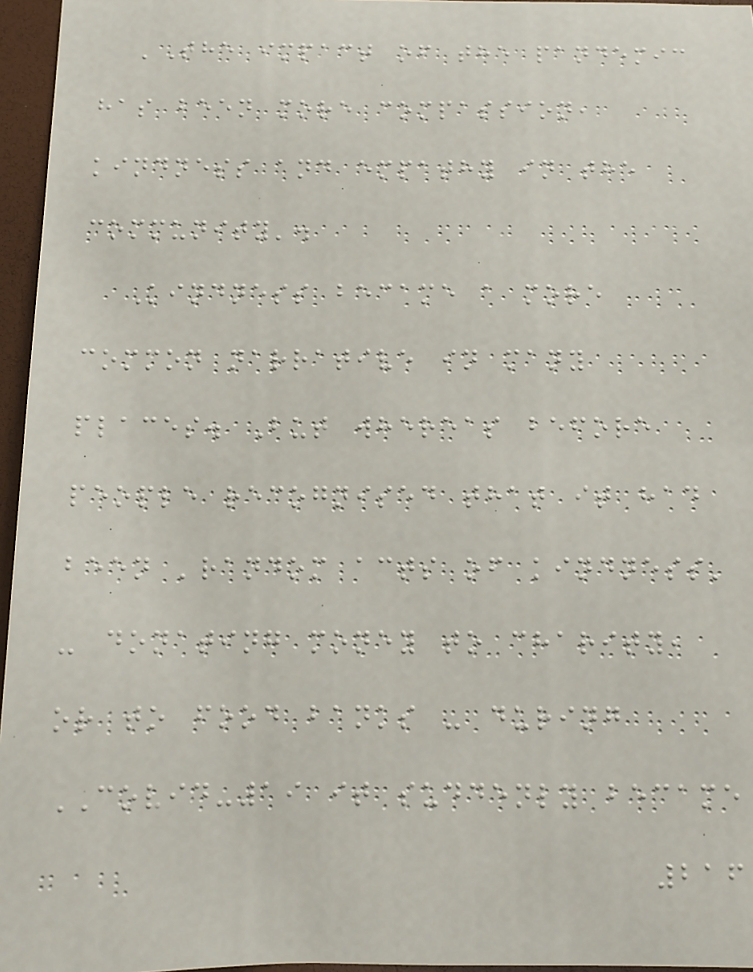'The impact of the pandemic
has been more compassion,
kindness and empathy in the
community'.
Kindness became a more
common narrative in many
places. But whereas before
people recognised that it had
been 'random acts of kindness'
- donating money to charity,
or to food banks - during
COVID-19 it suddenly became
216
